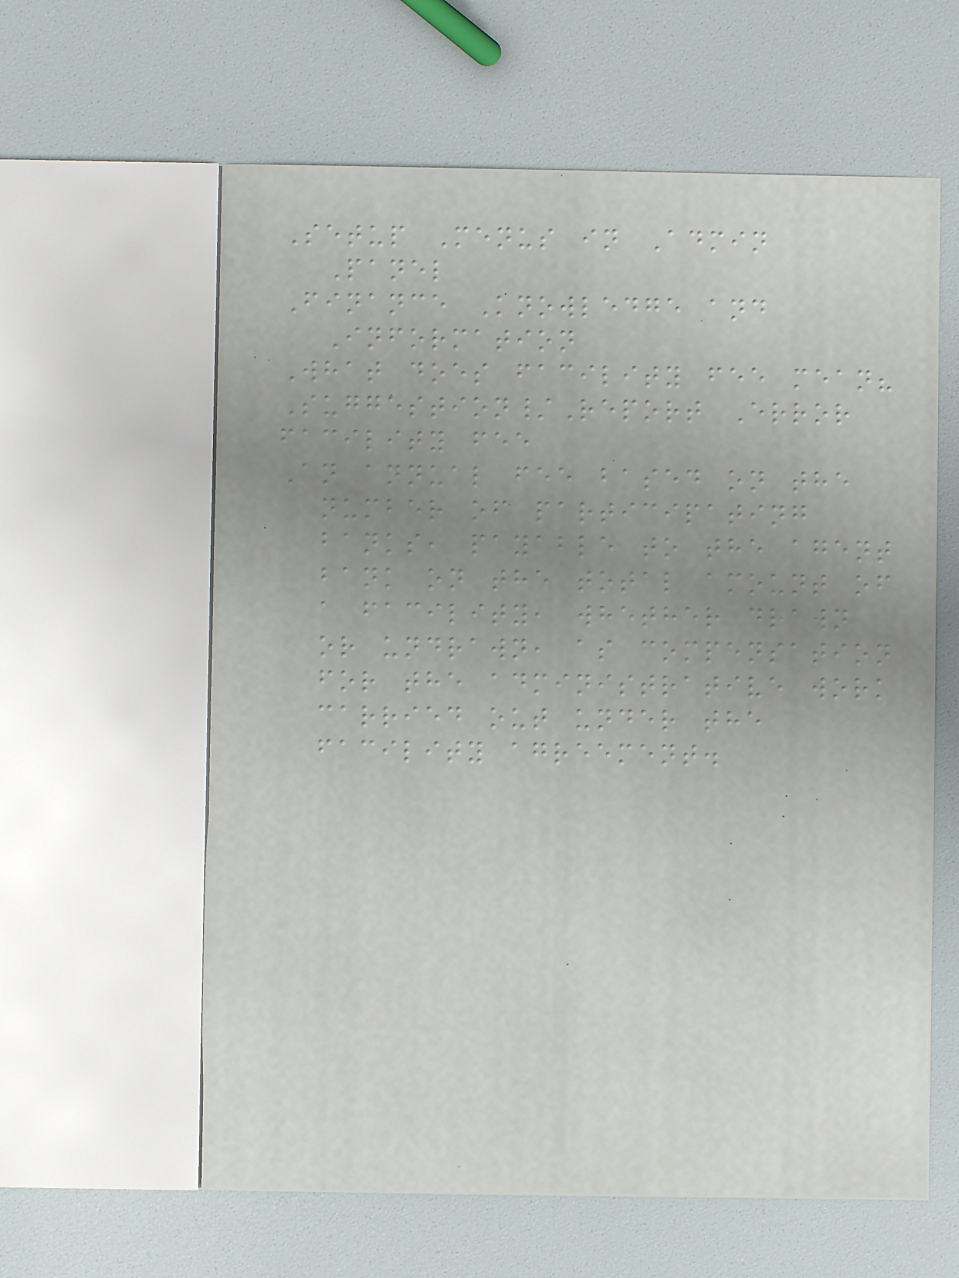Setup Menus in Admin
Panel
Finance Knowledge and
Information
What does facility fee mean?
Suggestion/Report Error
facility fee
An annual fee based on the
number of participating
banks, payable to the agent
bank on the total amount of
a facility, whether drawn
or undrawn, as compensation
for the administrative work
carried out under the
facility agreement.
